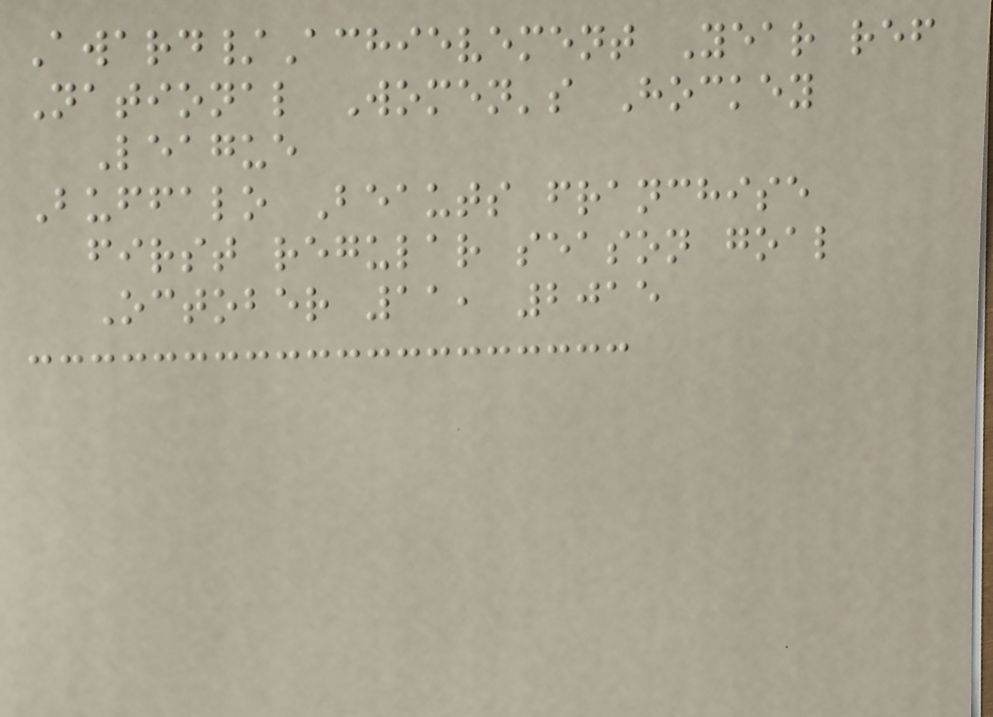Award/Achievement Year ref
National Women's Hockey
League
Buffalo Beauts franchise
first regular season goal
October 11, 2015
